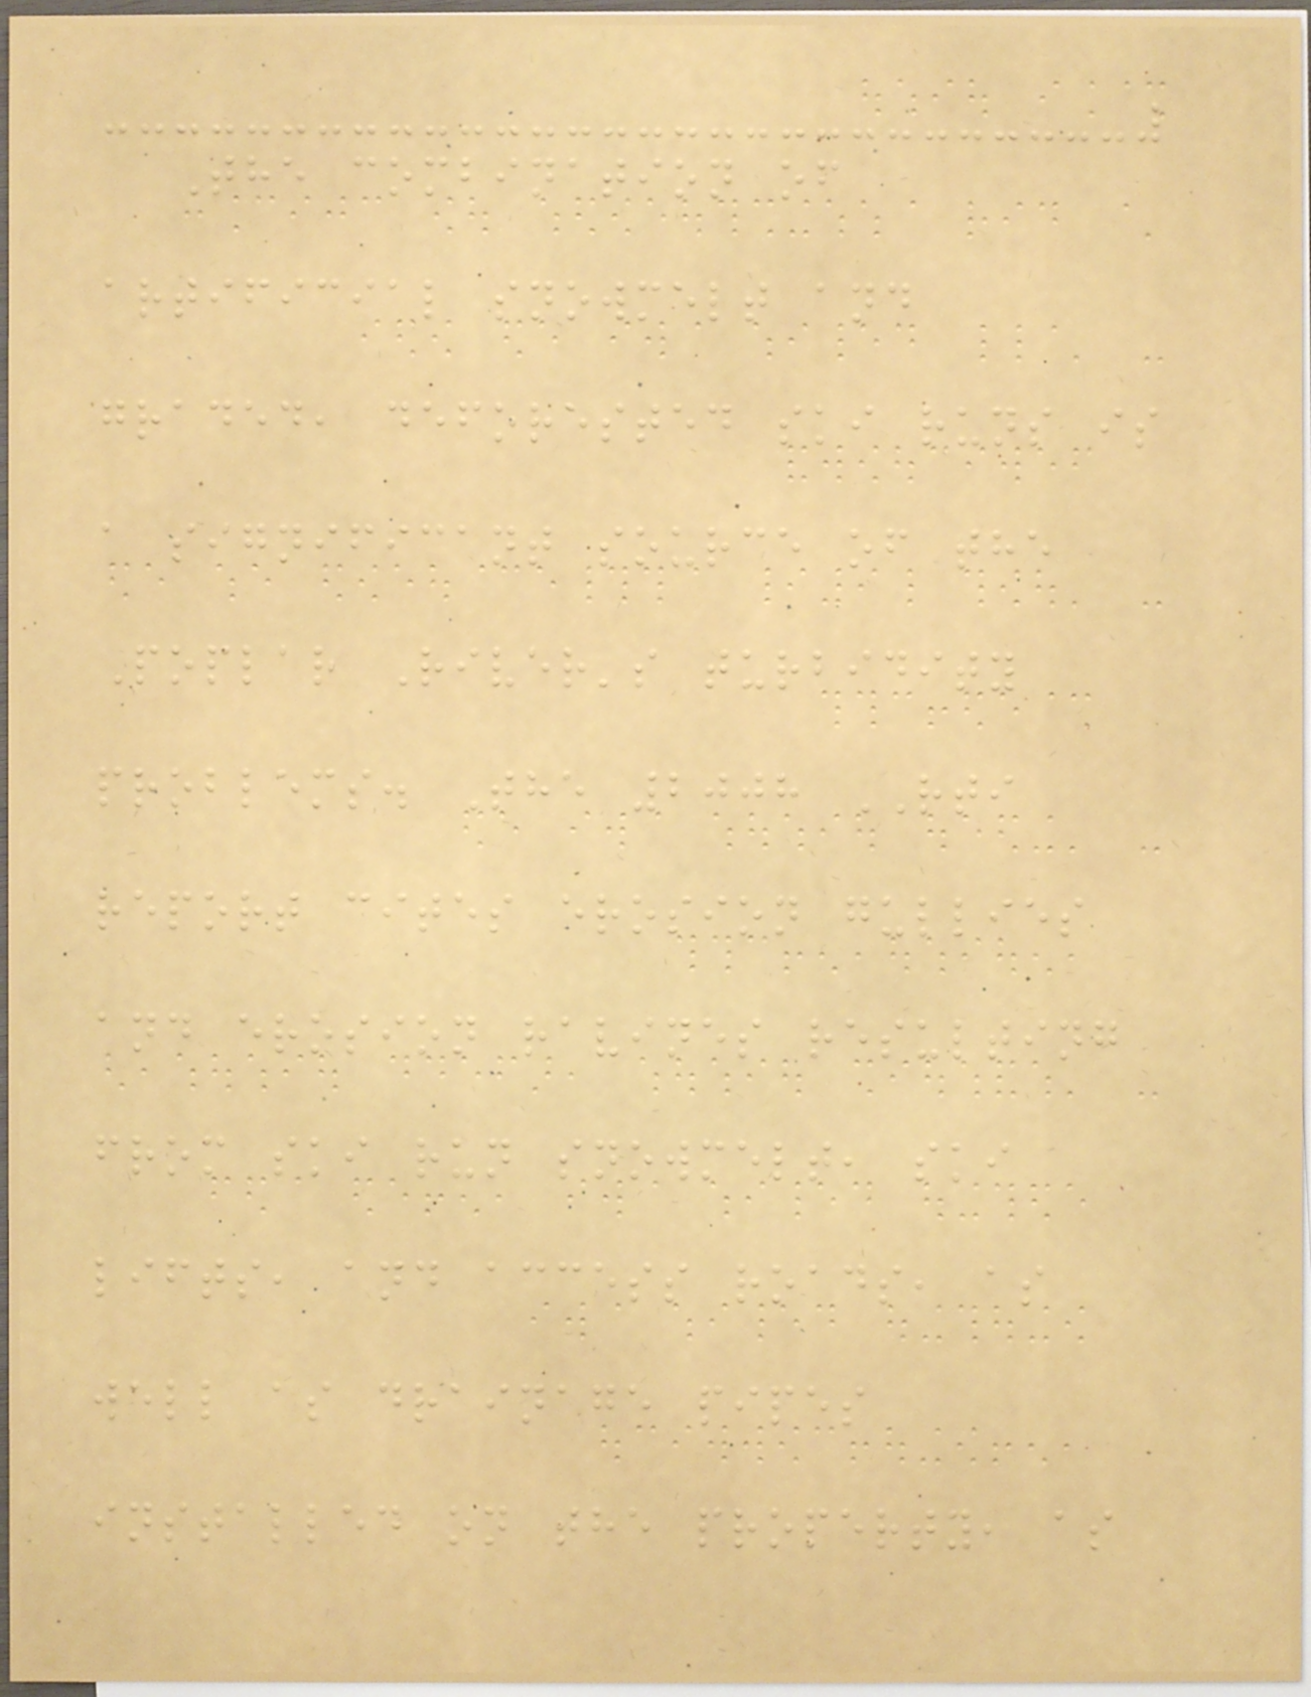The combination of
artificial snowmelt and
graded, deforested ski runs is
a significant source of the
Poplar River's turbidity
problems. The 2008 RTI
report cites erosion gullies
and erosion ravines resulting
from ski run snowmelt, ski
lifts, and access roads, as
well as drainage pipes
installed on the property, as
